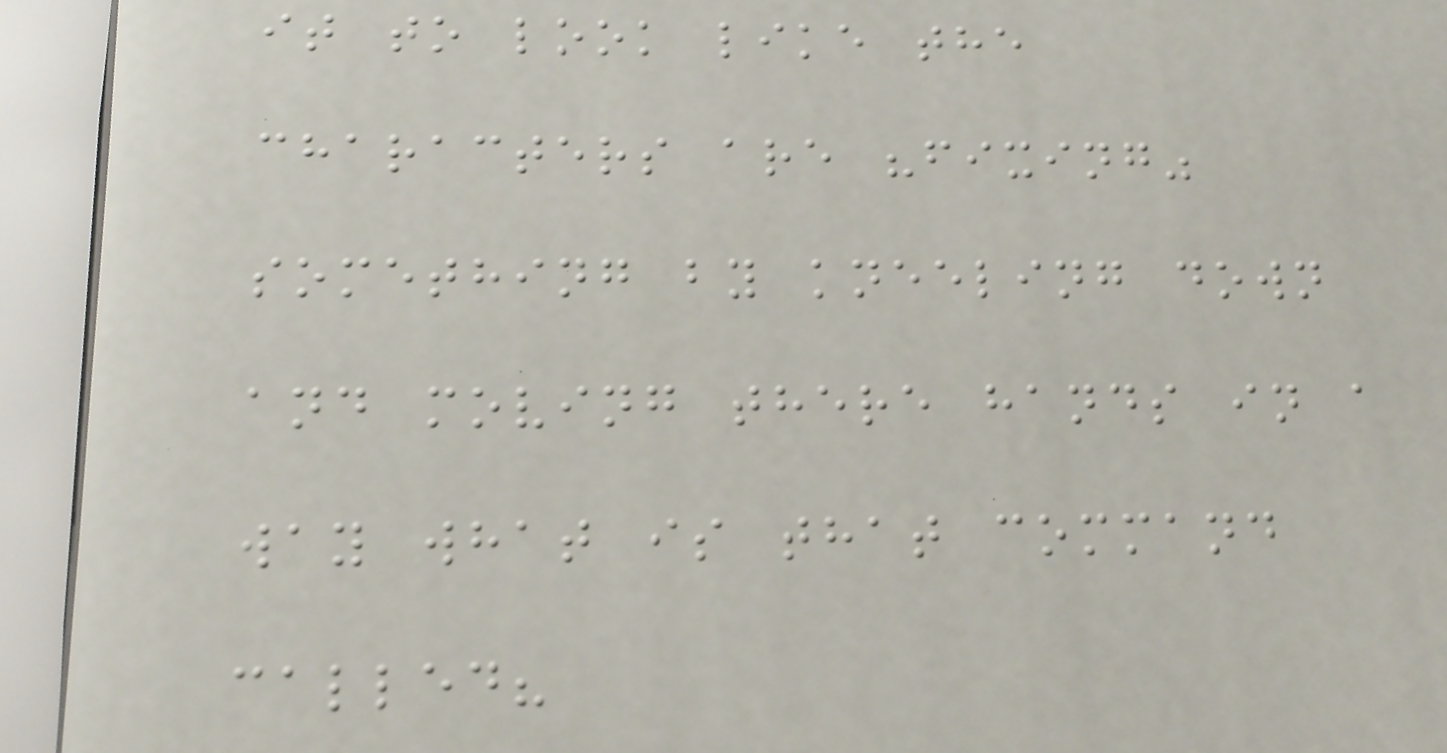it to look like the
characters are "fixing"
something by kneeling down
and moving there hands in a
way what is that command
called?
